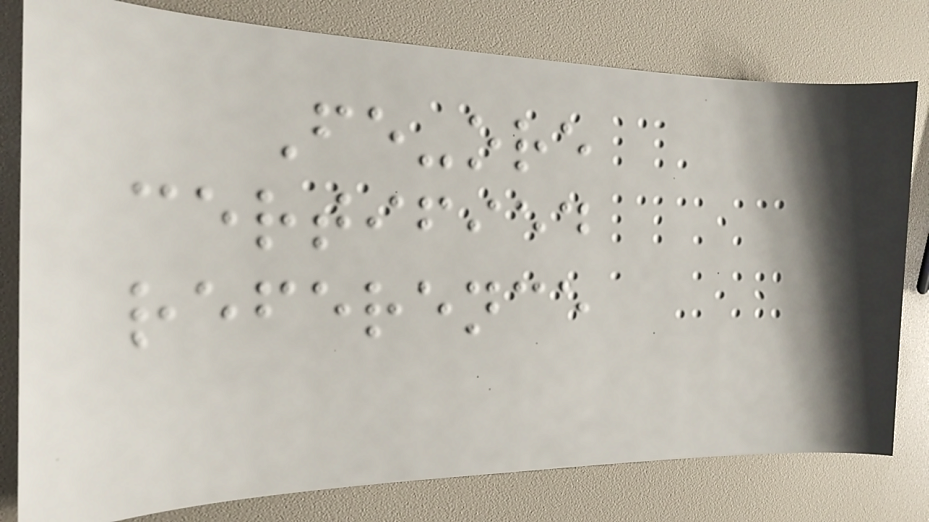Fe-ore
certified
reference
